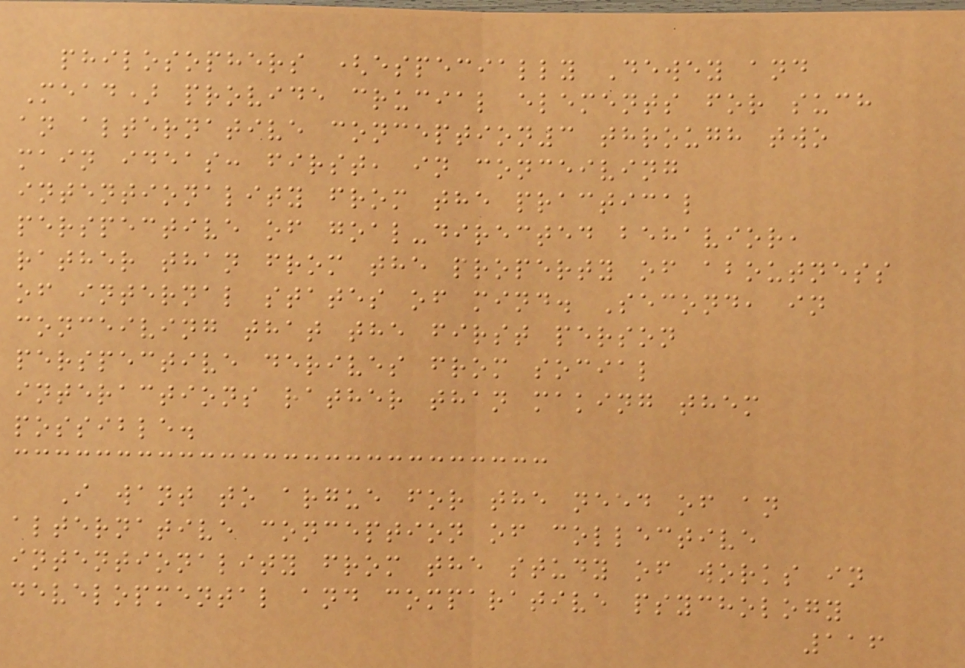philosophers (especially Dewey and
Mead) provide crucial elements for such
an alternative conception3 through two
main ideas: first, in conceiving
intentionality from the practical
perspective of goal-directed behavior,
rather than from the property of aboutness
of internal states of mind. Second, in
conceiving that the first person
perspective derives from social
interactions rather than making them
possible.
I want to argue for the need of an
alternative conception of collective
intentionality from the study of works in
developmental and comparative psychology
116
